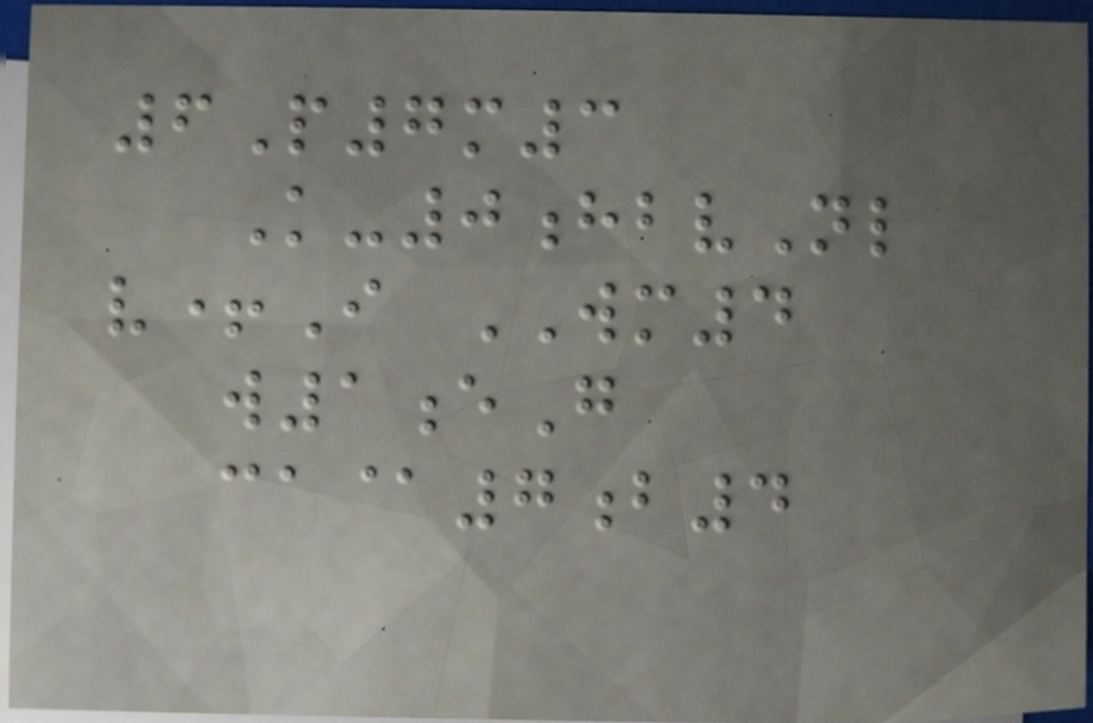6P7m3
K-0hbvNl
v+I WM4
w1eG
ca@7b4
